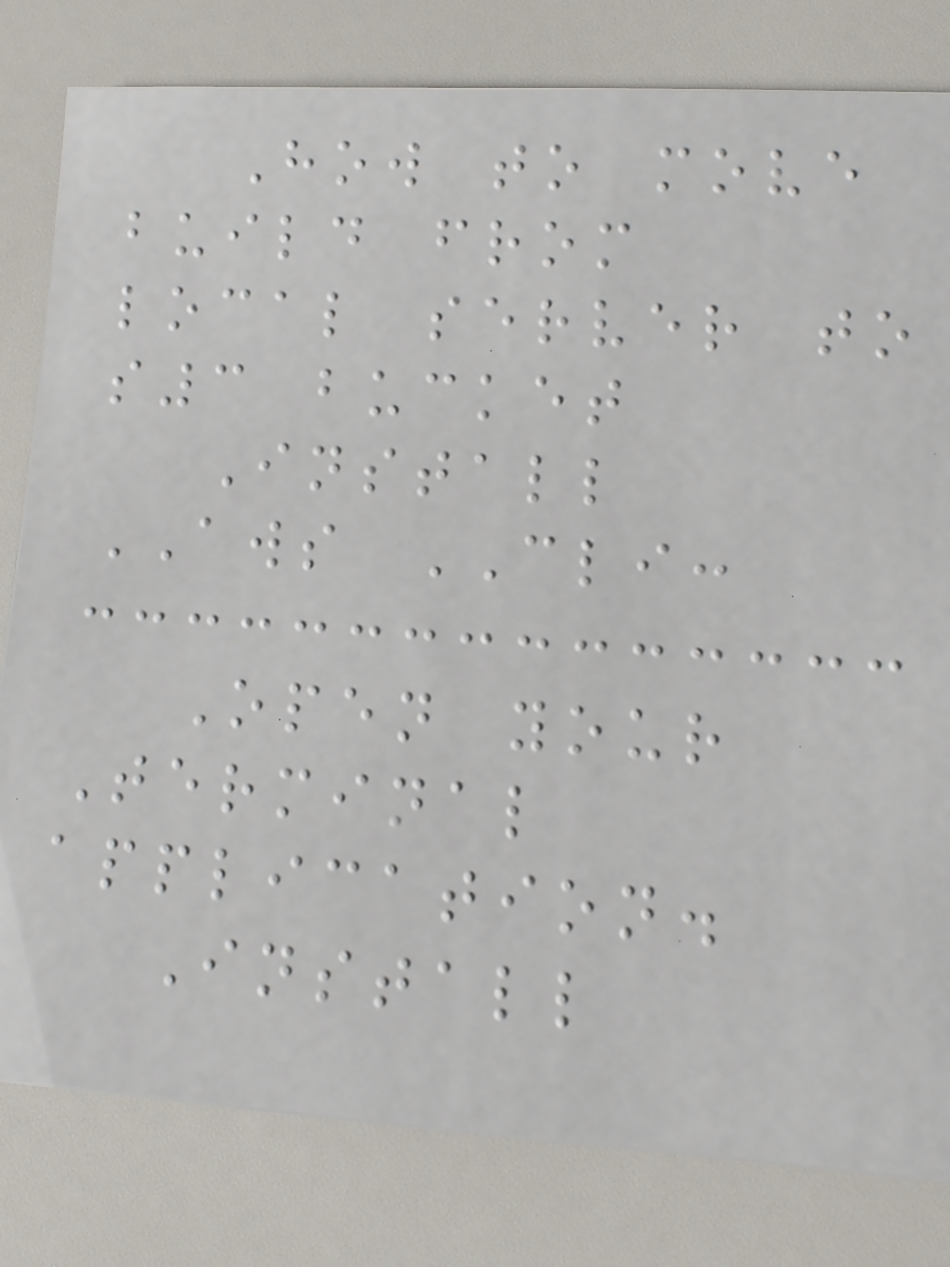How to move
build from
local server to
s3 bucket
Install
AWS CLI:
Open your
Terminal
application.
Install
